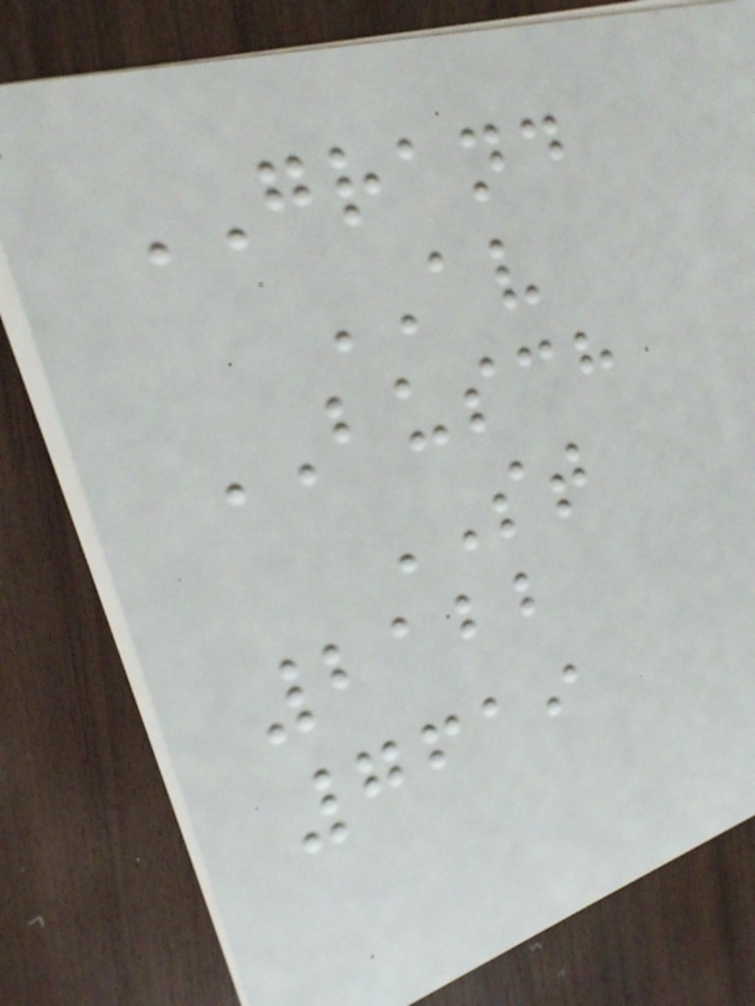GRAND
AV
BUSCH
ST
2122
7619
